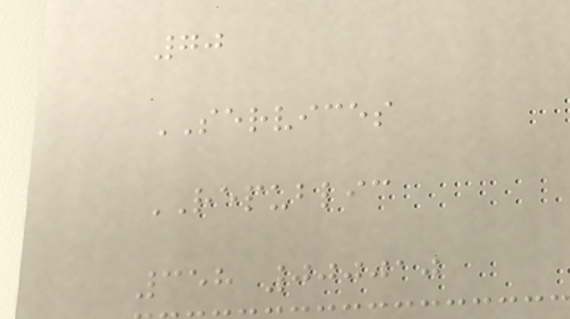70
SERVICES
REPUBLIC
358 000010
